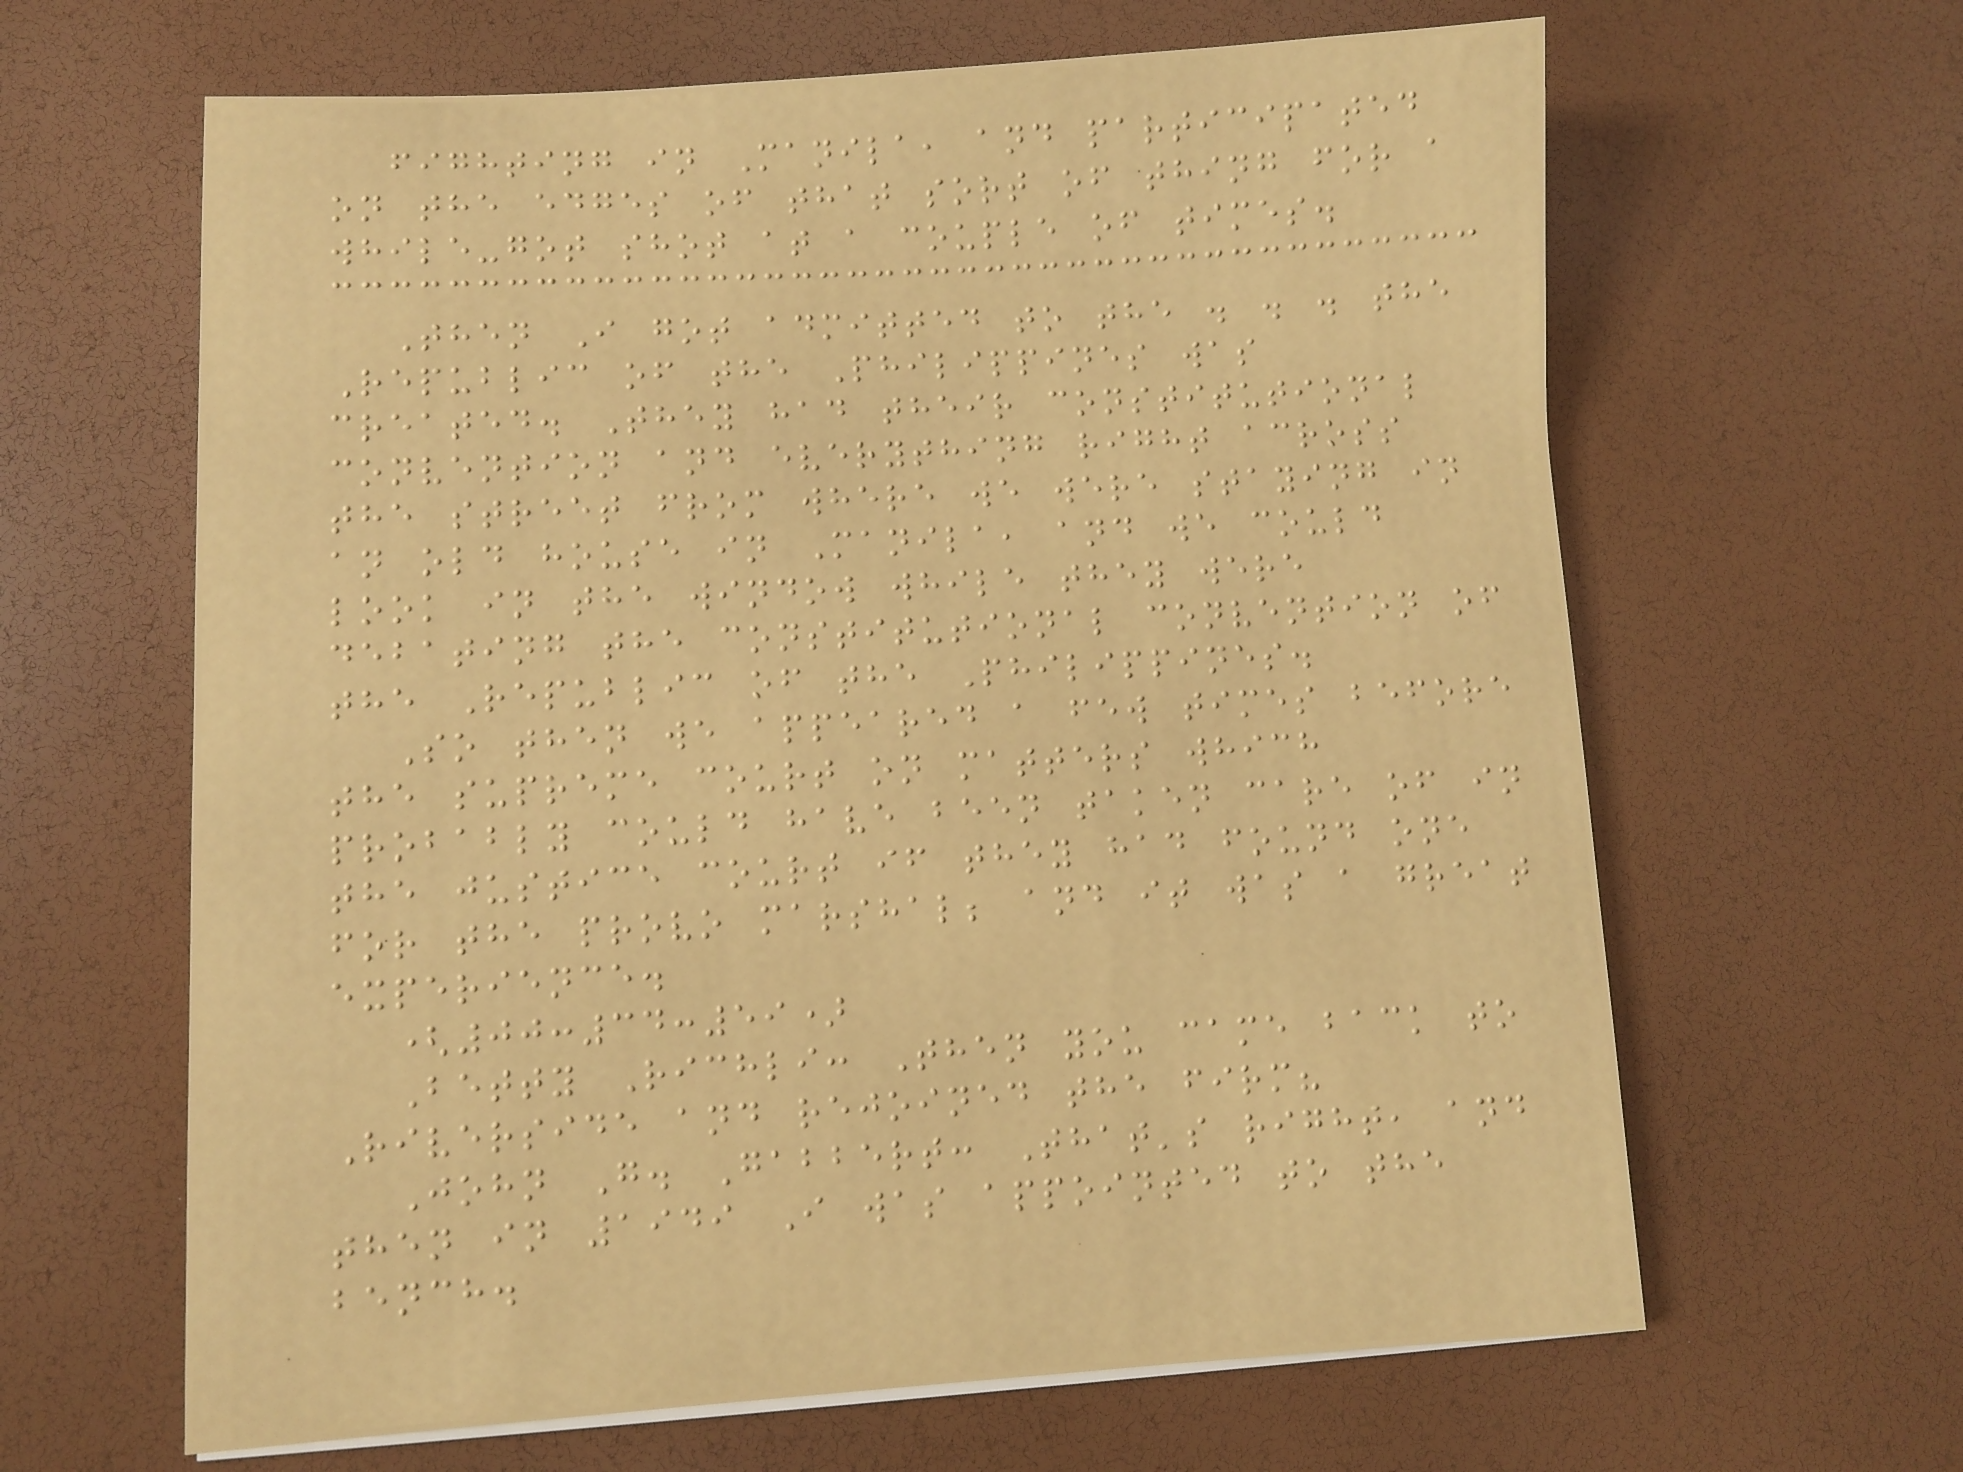fighting in Manila, and participated
on the edges of that sort of thing for a
while-got shot at a couple of times.
Then I got admitted to the . . . the
Republic of the Philippines was
created. They had their constitutional
convention and everything right across
the street from where we were staying in
an old house in Manila, and we could
look in the window while they were
debating the constitutional convention of
the Republic of the Philippines.
So then we appeared a few times before
the supreme court on matters which
probably could have been taken care of in
the justice court if they had found one
for the provo marshal; and it was a great
experience.
(00:34:59)
Betty Richli: Then you came back to
Riverside and rejoined the firm?
John G. Gabbert: That's right, and
then in 1949 I was appointed to the
bench.
